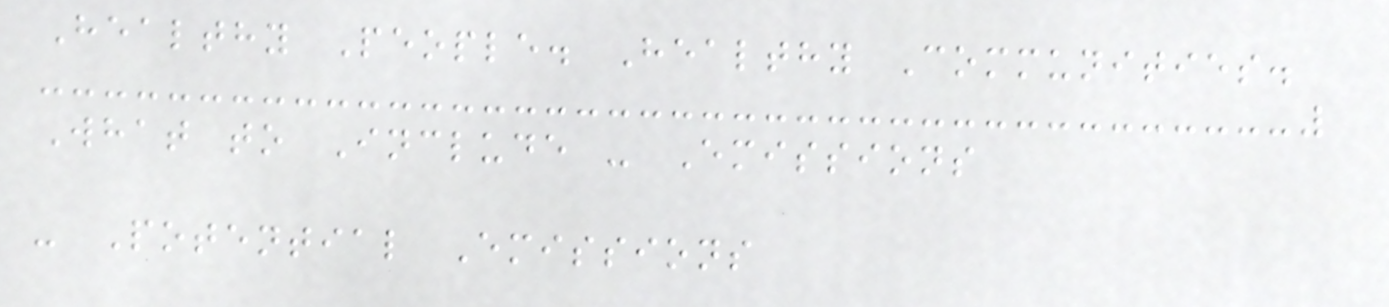Healthy People. Healthy Communities.
What to Include - Emissions
- Potential Emissions
